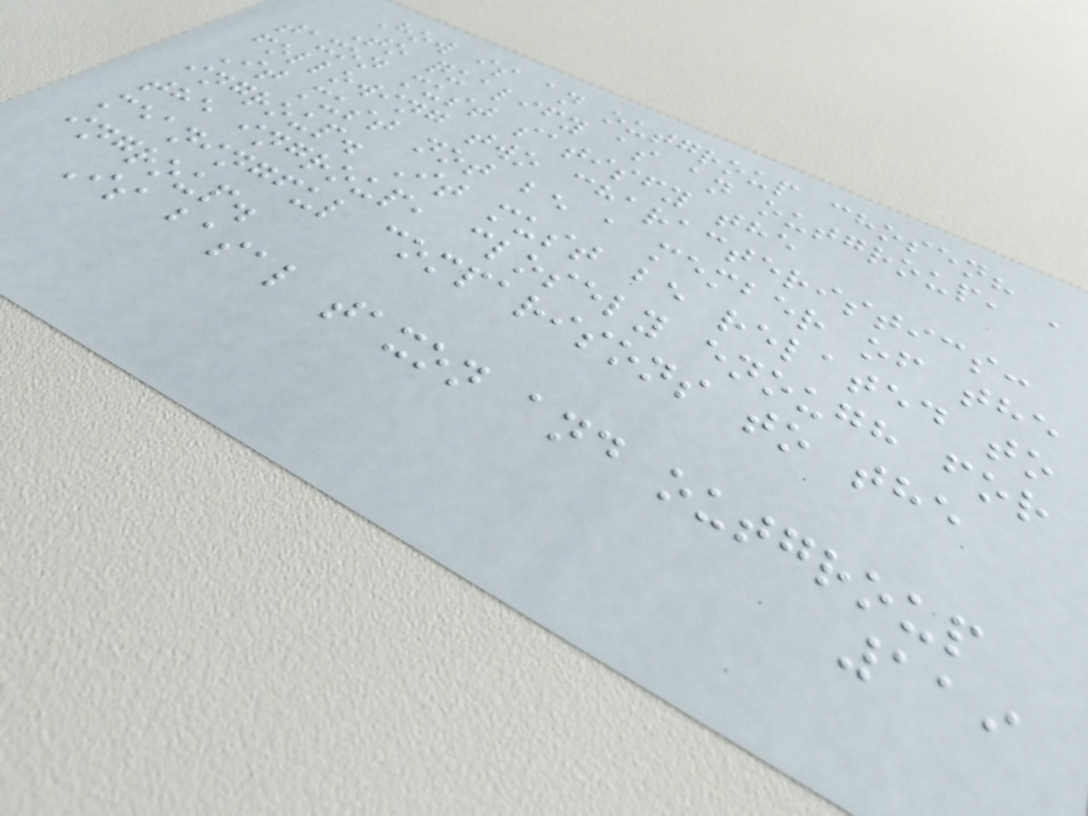How is an outgroup chosen?
To qualify as an outgroup, a
taxon must satisfy the
following two characteristics:
It must not be a member of the
ingroup. It must be related to
the ingroup, closely enough for
meaningful comparisons to the
ingroup.
Is basal taxon and outgroup
119
